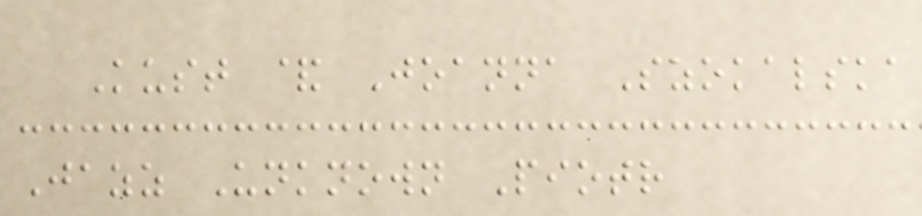Kust & Joanna Szokalska
Jazz Unknown Piotr
